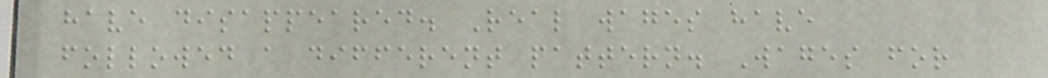have disappeared. Real wages have
followed a different pattern. Wages for
